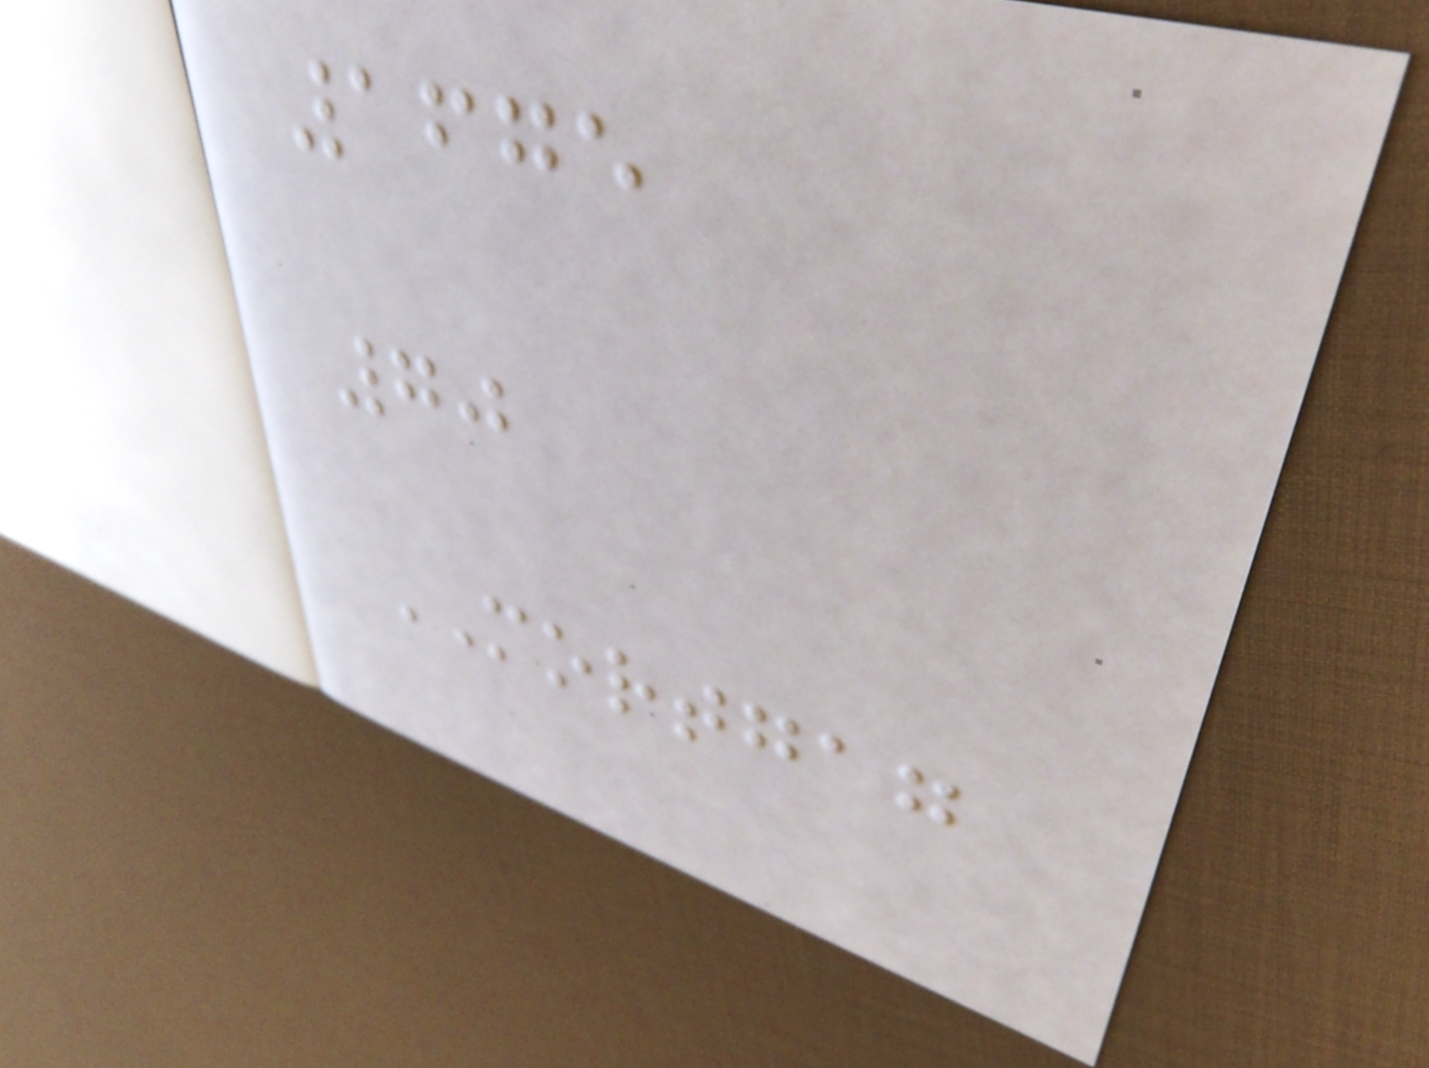1675
70
MORTGAG
